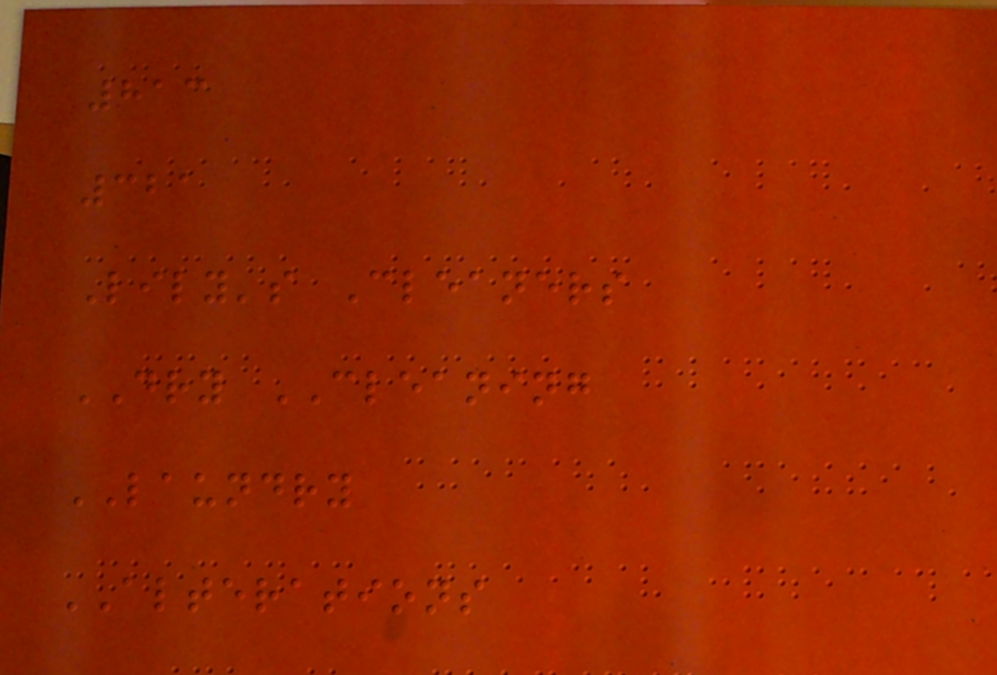813
321
Lily's Cleaners
DRY CLEANING
LAUNDRY
ALTERATIONS
